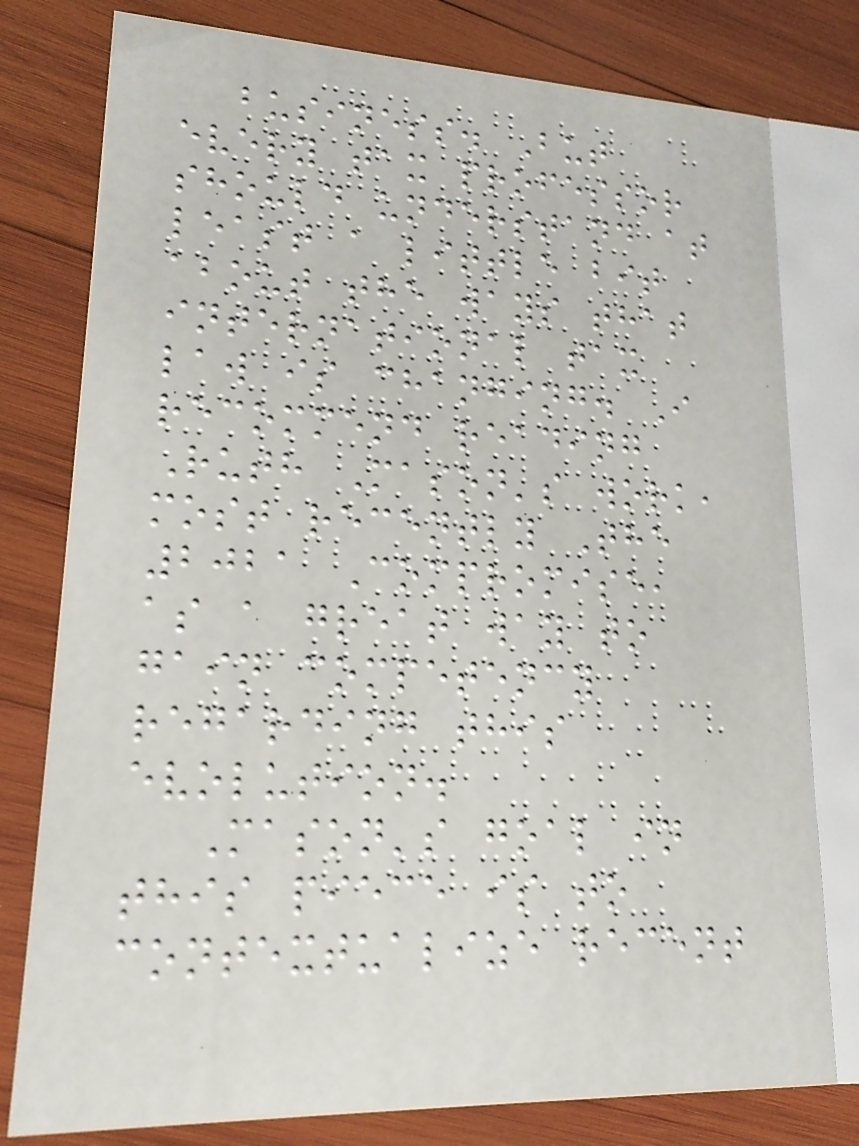business. But
every tax professor
should understand at
least a little bit
about the ways that
international tax
law is changing. I
recommend reading
Ruth Mason's work,
most recently The
2021 Compromise,
as a great way to
gain competency
regarding this
evolution.
Mason's goal in
this piece is to
contextualize recent
